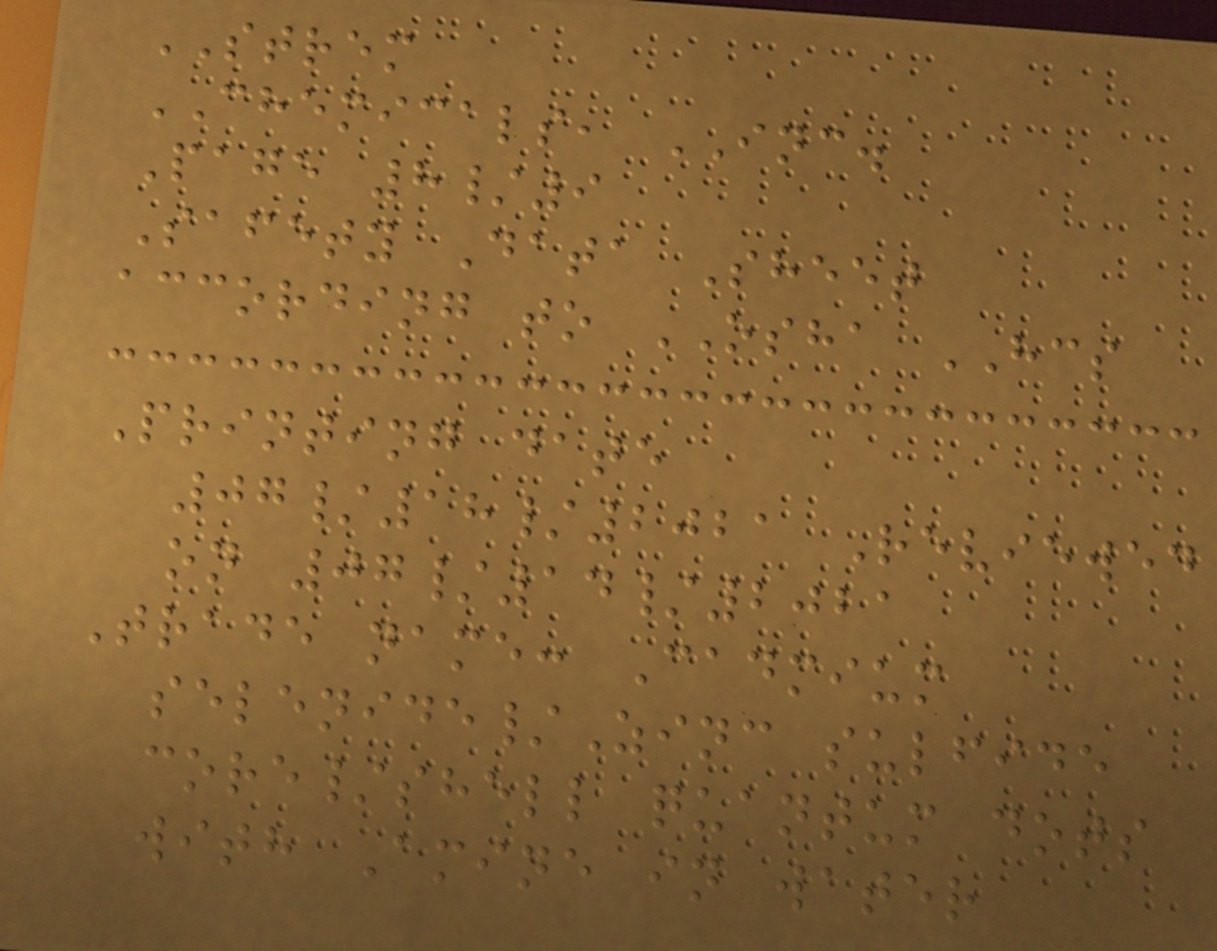STREM
CHEMICALS, INC.
Page 8/9
Safety Data Sheet
according to OSHA HCS
Printing date
07/18/2021 Reviewed
on 07/14/2021
Trade name: Cadmium
selenide/Zinc sulfide
core/shell quantum dots
with Amine in water
